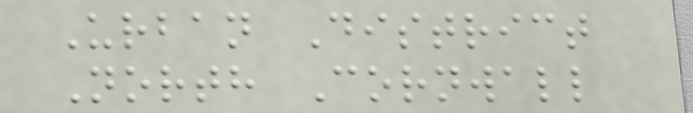Urban District
North Cornwall
